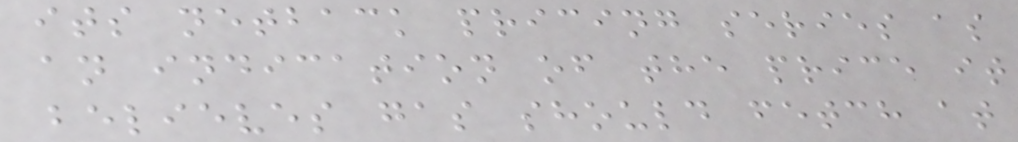its netback pricing series as
an indication of the price it
believes gas should fetch at
